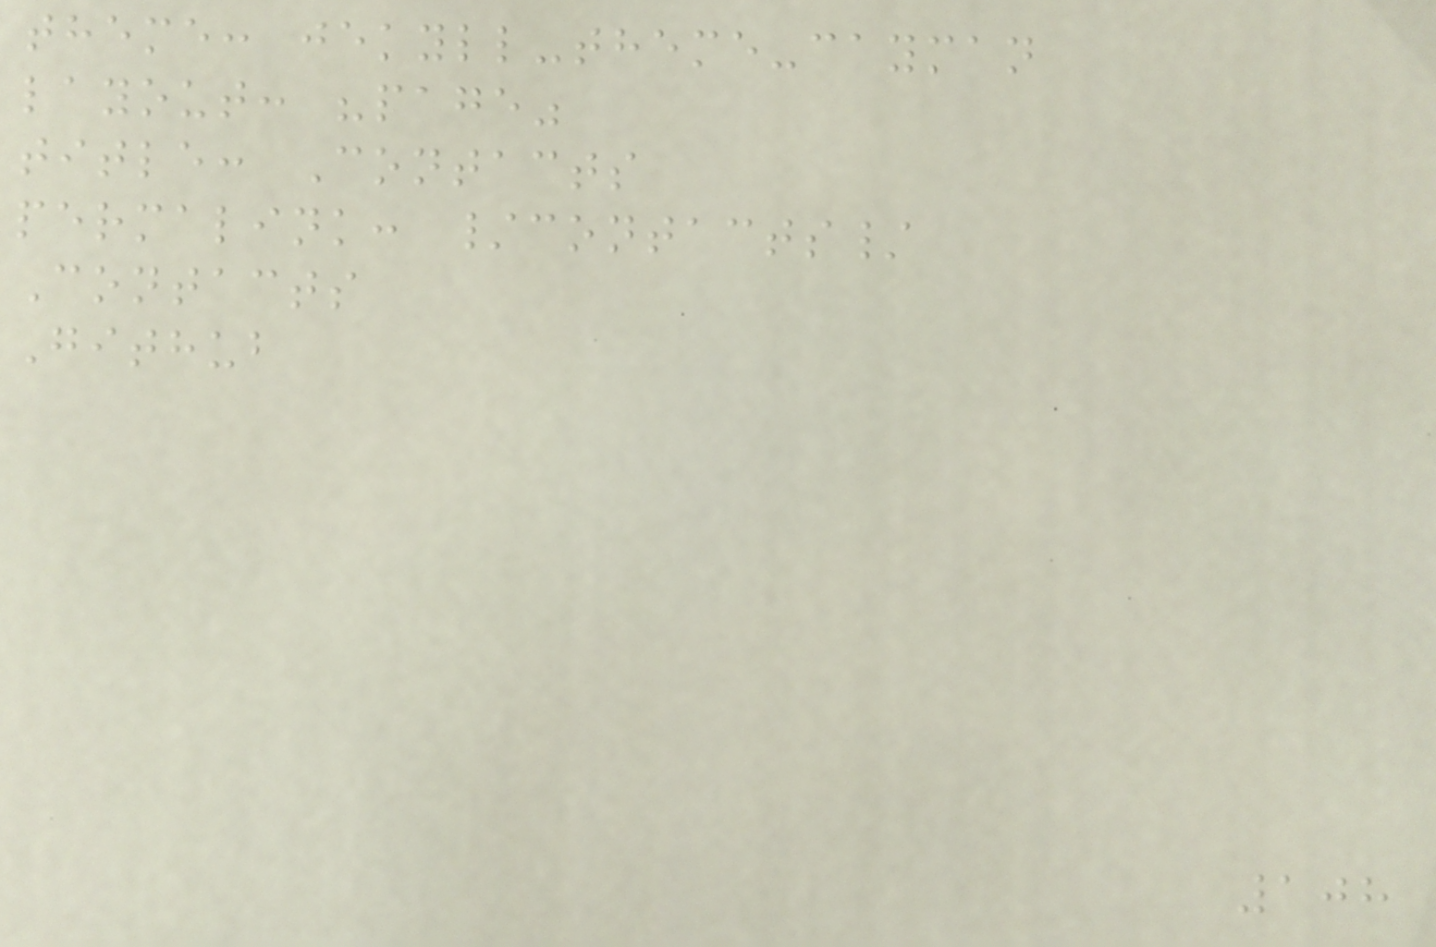theme: jekyll-theme-cayman
layout: "page"
title: Contacts
permalink: /contacts/
Contacts
Github
108
